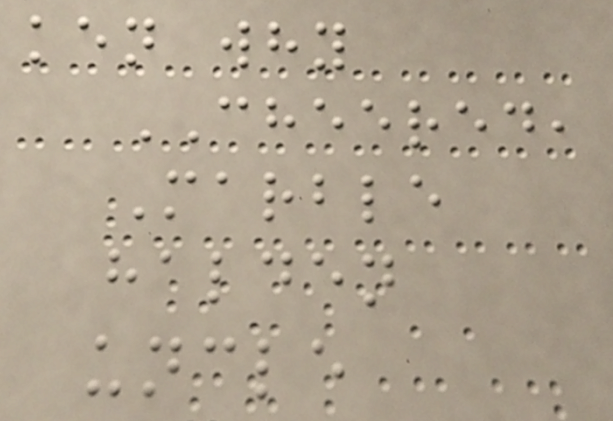ken why
CHEERED,
Marble
halden
uncle
